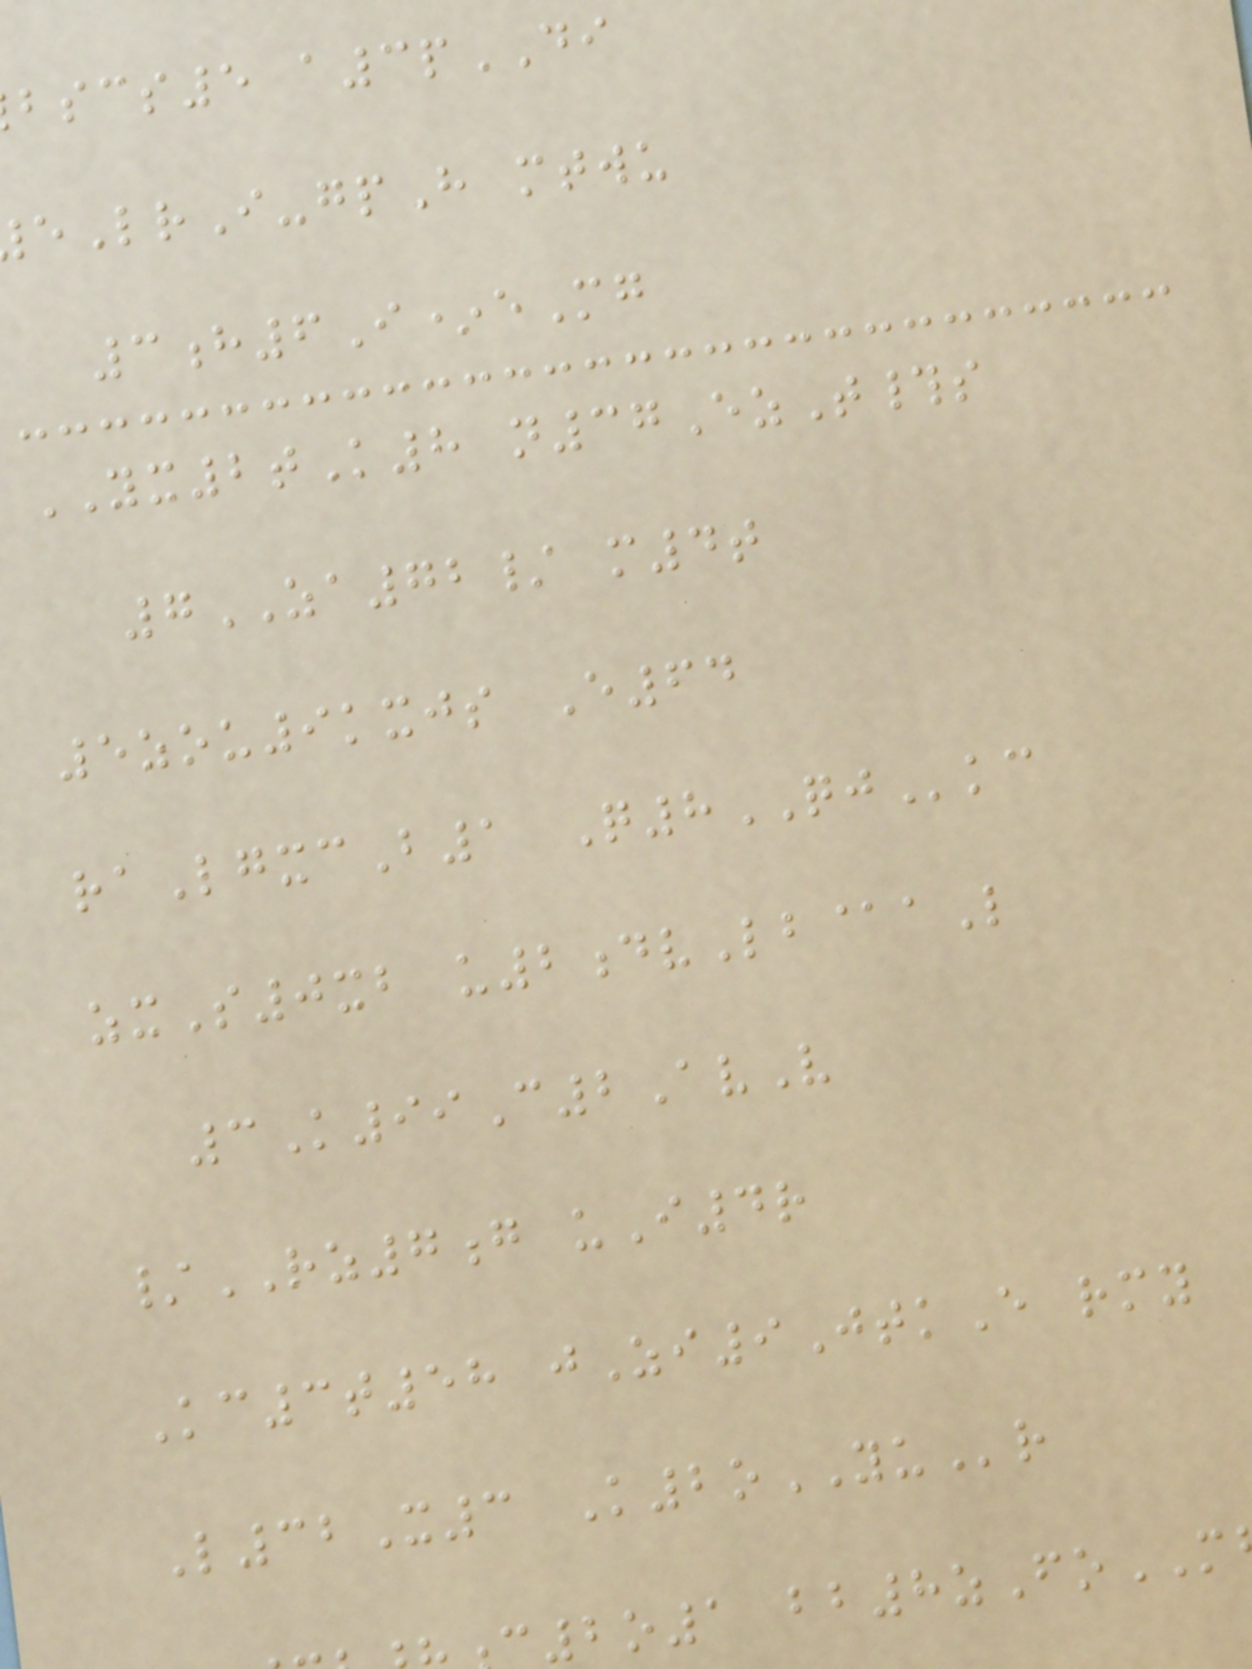scs5 a3pDI
LrI-gpH mtwu
3h6I*eMg
YX2tK8 n37EzT#s
7ZA72/ m4t
5zou9kxjs E64
raLgxcB1 Q8QJkc
zxS0xb u2dvLb@aL
3K99C2AvV
/RZ7g uI4r
Kc3t58 jZi9JtkE rmy
L32X3 K2oYUr
2o1 bb8zFo
